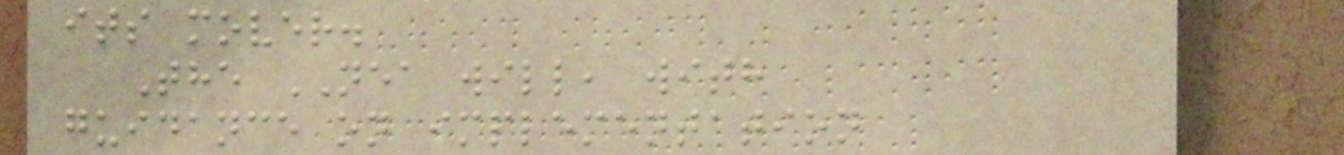its mover.
The NEA will, with
guidance on implementation
